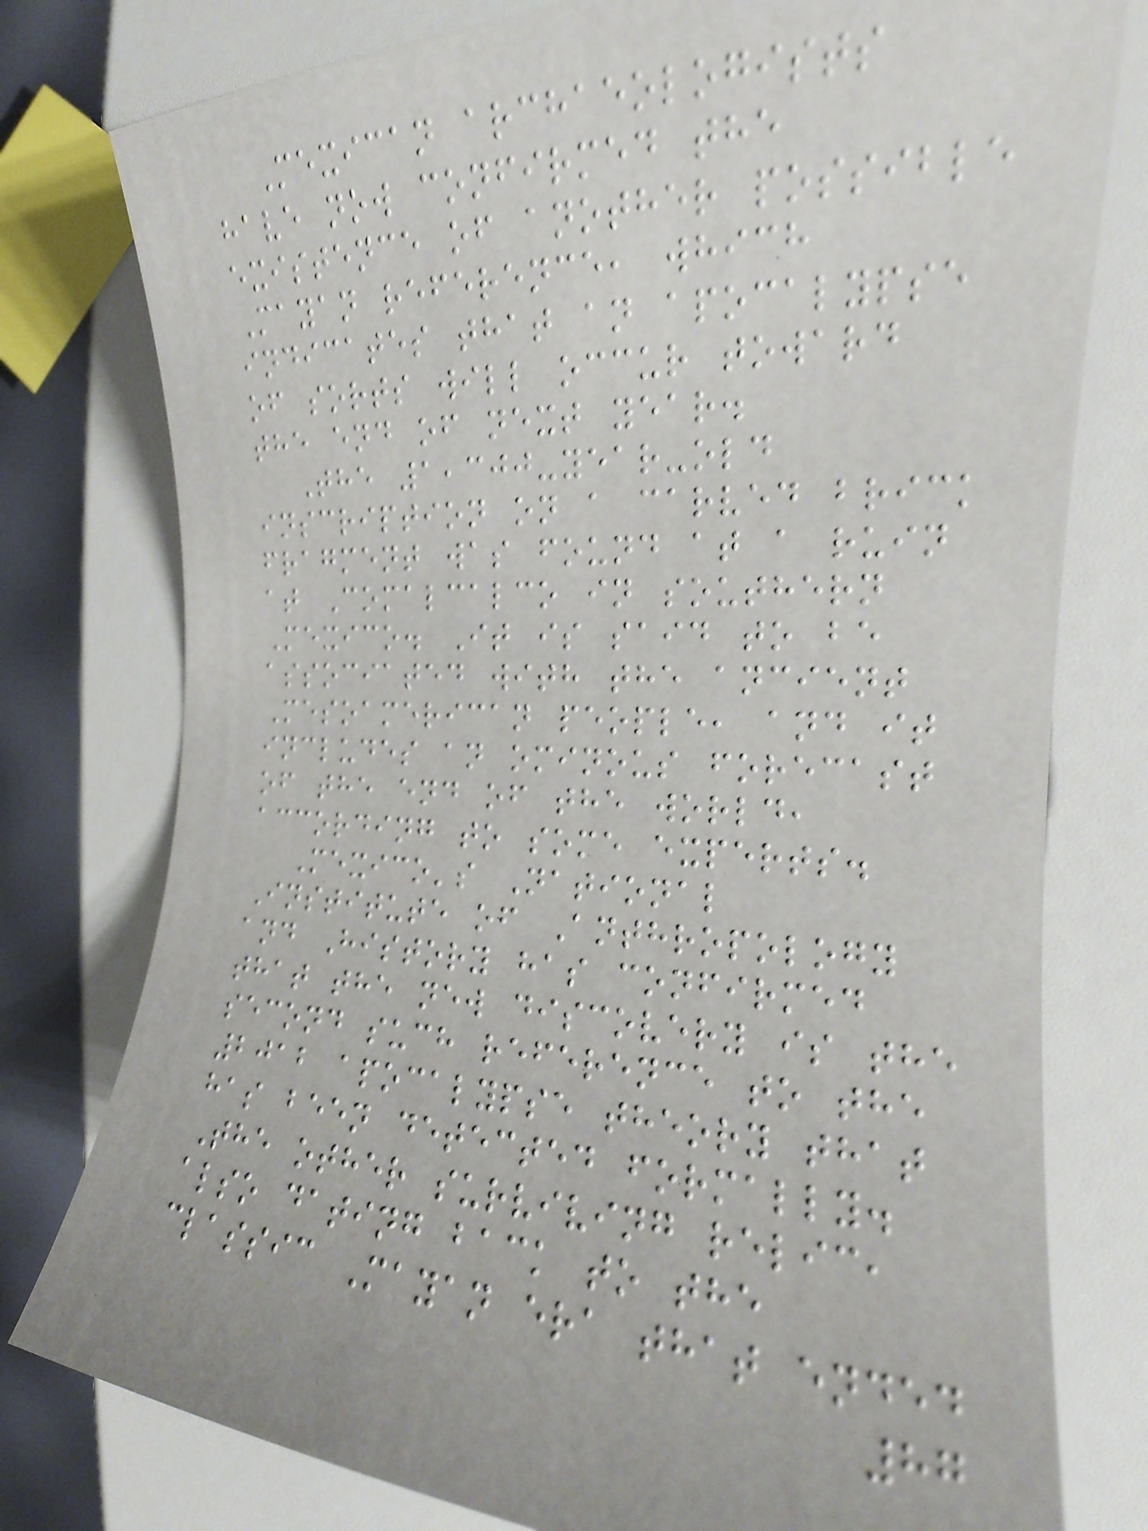Mexican archaeologists
have now confirmed the
existence of another possible
Mayan reference, which
indicates that an apocalypse
of sorts will occur toward
the end of next year.
The 1,300-year-old
inscription on a carved brick
fragment was found at a ruin
at Comalcalco in southern
Mexico. It is said to be
associated with the ancient
Mesoamerican people, and it
includes an ominous forecast
of the end of the world,
according to some experts.
Mexico's National
Institute of Anthropology
and History has confirmed
that the new discovery is the
second such reference to the
2012 apocalypse theory that
has been detected formally.
The other surviving relic,
also dating back to the
classic Mayan era that ended
87
